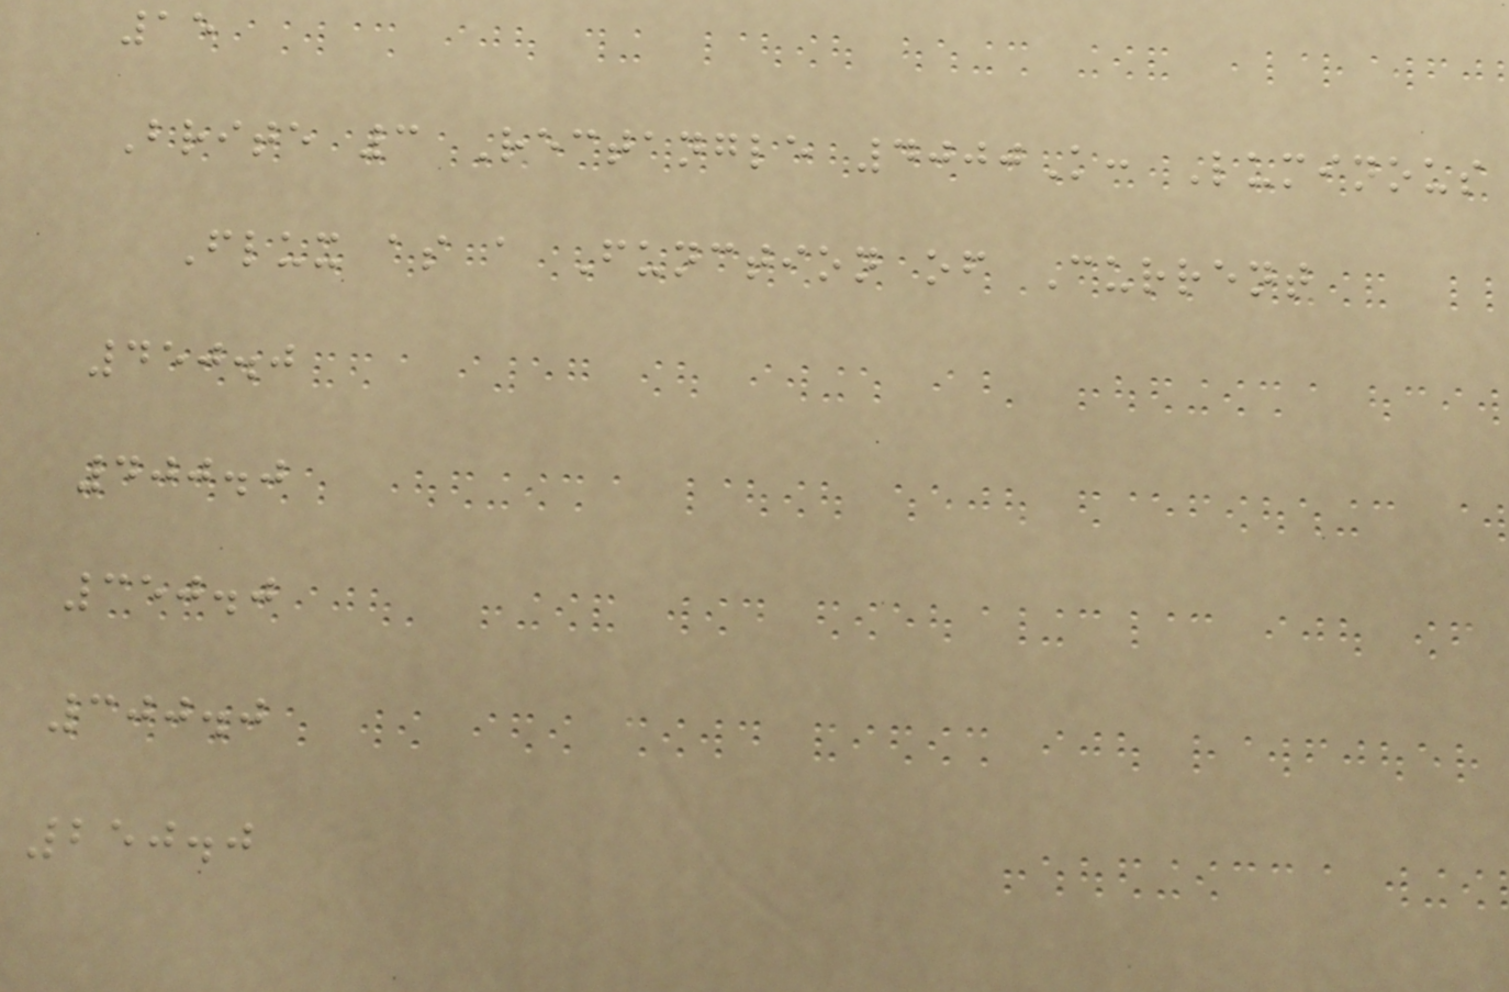15
Brite 3 Rectangle 4000K: Luminous
Flux as a Function of Current
450.0
400.0
350.0
300.0
250.0
